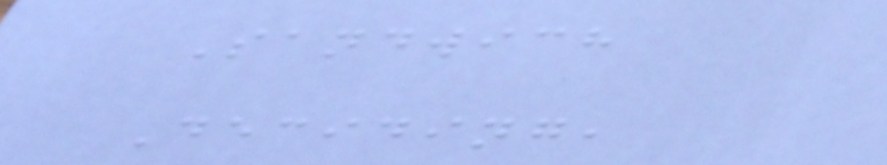Sandwich
Deciding,
